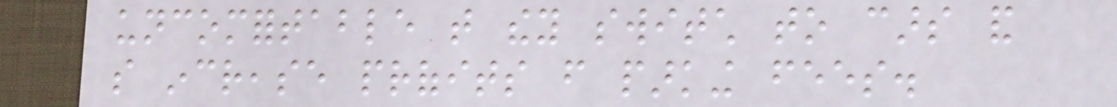uncomfortable that they switch to cars and
so increase profits from parking fees.
